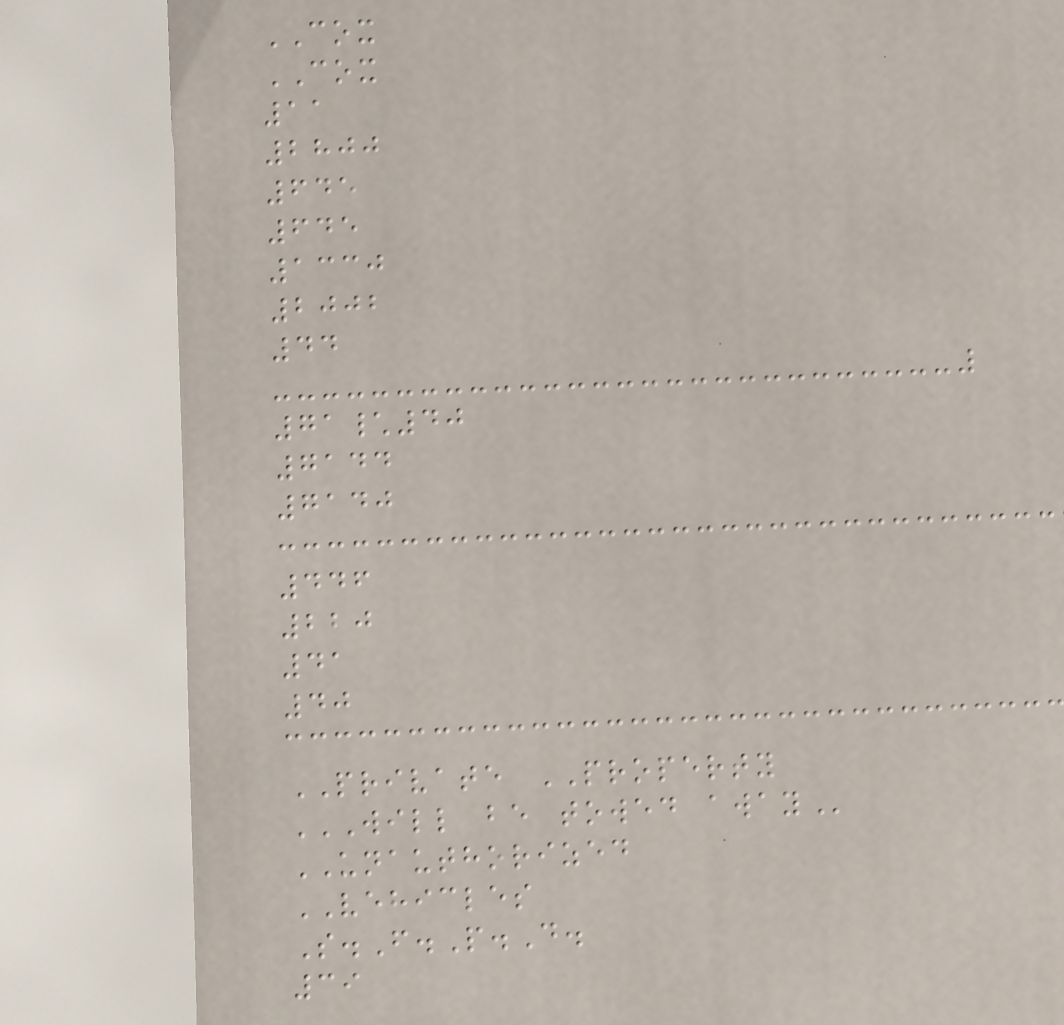COX
COX
11
2800
645
645
1330
2002
44
71\40
7144
7140
446
220
41
40
PRIVATE PROPERTY
WILL BE TOWED AWAY
UNAUTHORIZED
VEHICLES
S.F.P.D.
39
